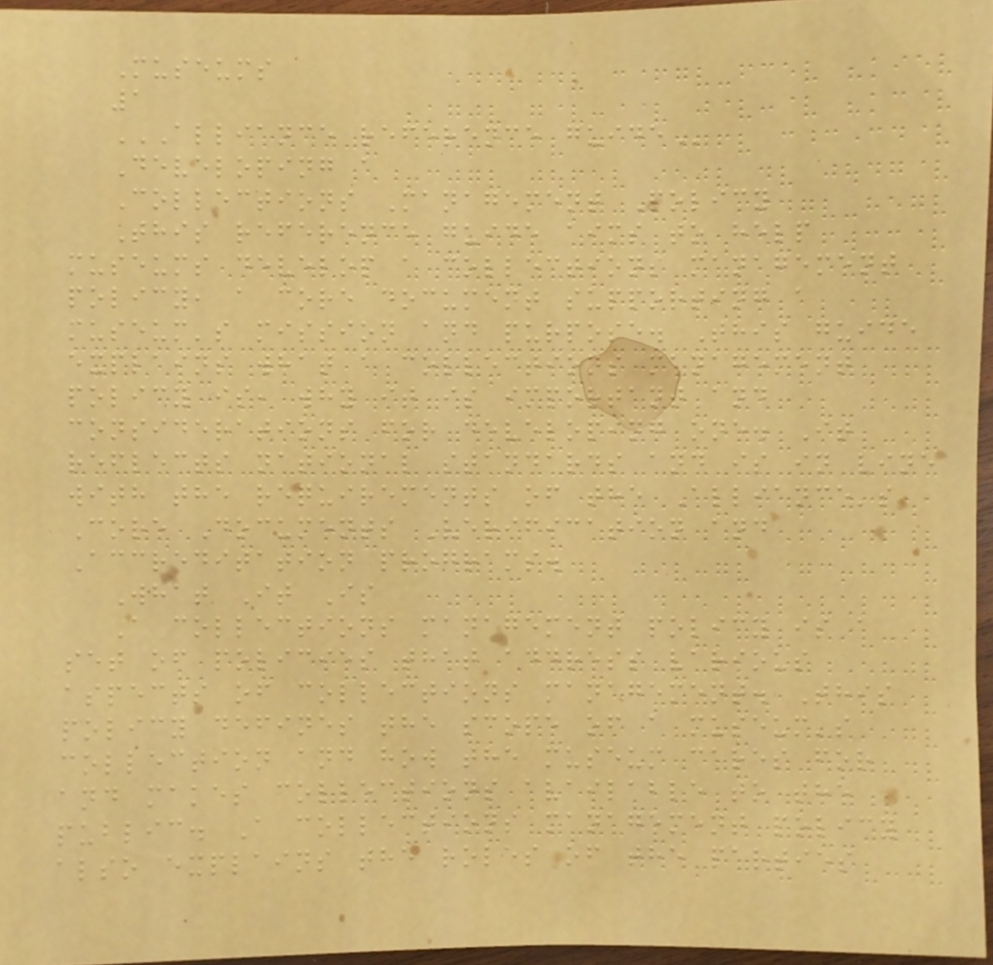Museums
1
ALLIANCE REFERENCE GUIDE
Developing a
Collections Management Policy
This reference guide aims to help
museums develop a collections management
policy, a core document supporting a
museum's mission and purpose. This guide
explains what a collections management
policy is, why it is important and
considerations for developing one. It
reflects national standards and is in line
with the requirements of the Alliance's
Core Documents Verification and
Accreditation programs.
What It Is
A collections management policy is a
set of policies that address various
aspects of collections management. This
policy defines the scope of a museum's
collection and how the museum cares for
and makes collections available to the
public. A collections management policy
also explains the roles of the parties
